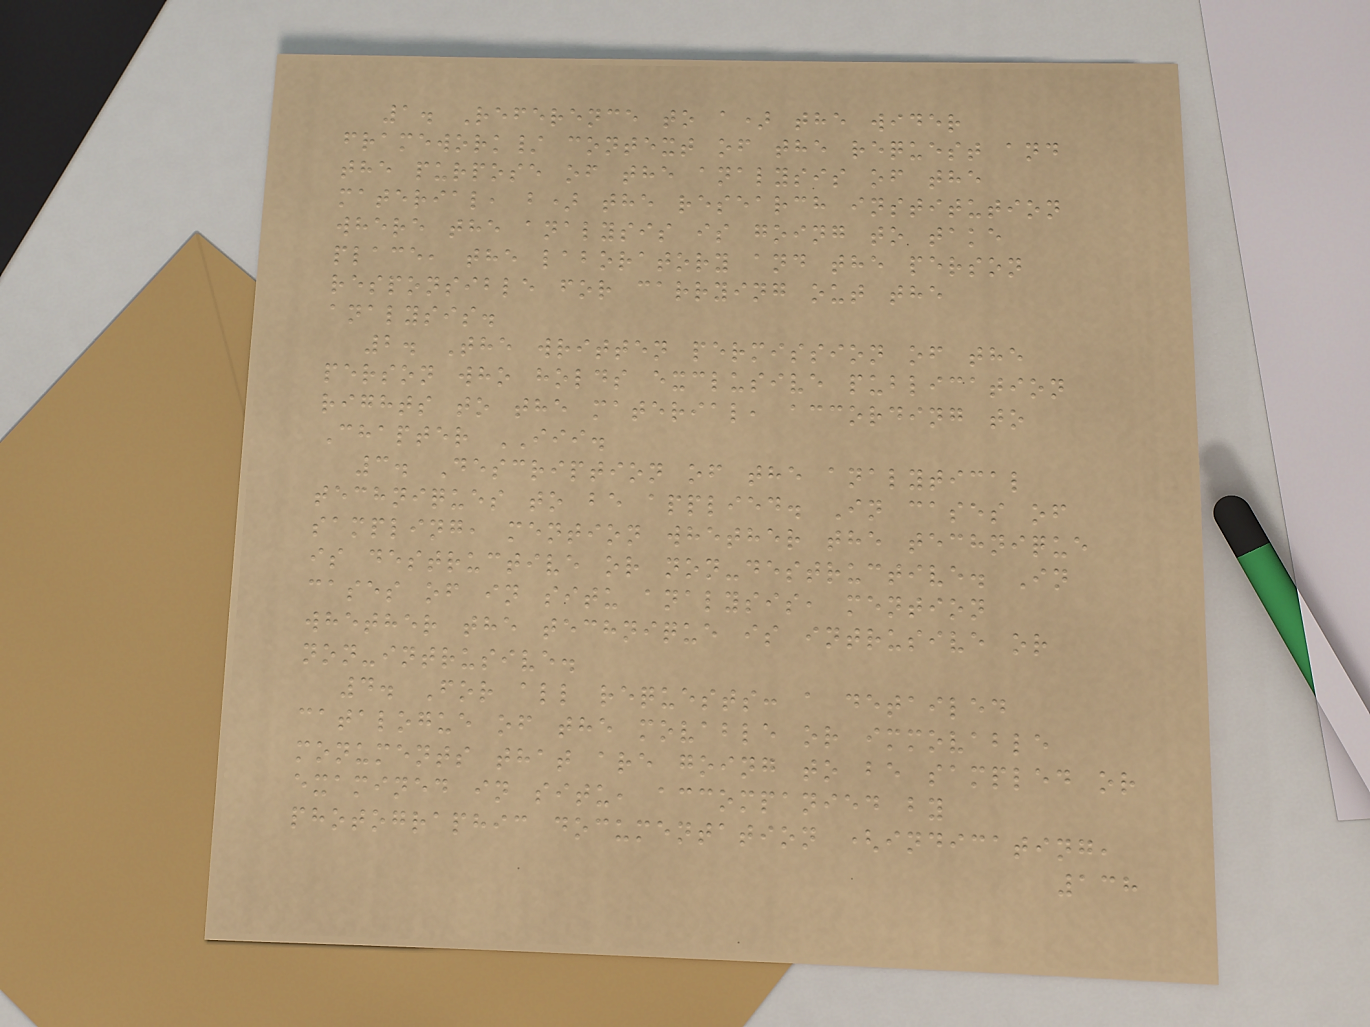1. Reference to a) the wider
framework/ context of the request and
the purpose of the analysis of the
material, b) the research institution
where the analysis is going to take
place, the laboratory and the person
responsible for carrying out the
analysis.
2. The written permission of the
person who holds exclusive publication
rights to the material, according to
Chapter III.
3. Description of the analytical
techniques to be applied. In cases of
sampling, mention whether the technique
is destructive or non-destructive. In
cases of in situ analysis, mention
whether the technique is intrusive or
non-intrusive.
4. For all requests: a detailed
catalogue of the movable or immovable
monuments that are going to be sampled or
examined in situ, accompanied by
photographic documentation (indicating,
138
